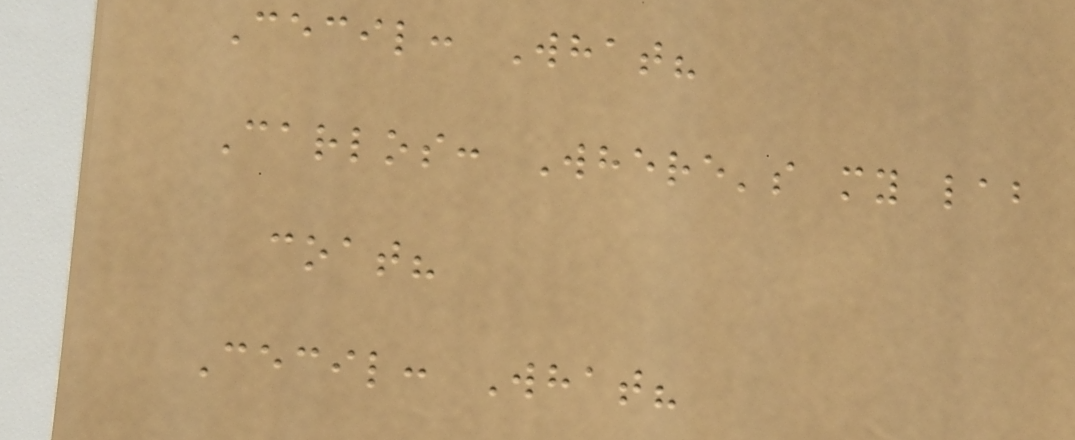Cecil: What?
Carlos: Where's my lab
coat?
Cecil: What?
